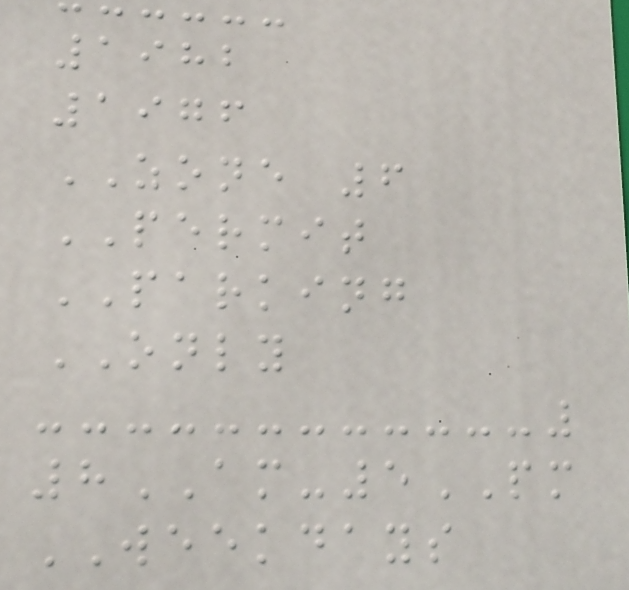1982
1976
ZONE 6
PERMIT
PARKING
ONLY
8AM-5PM
WEEKDAYS
